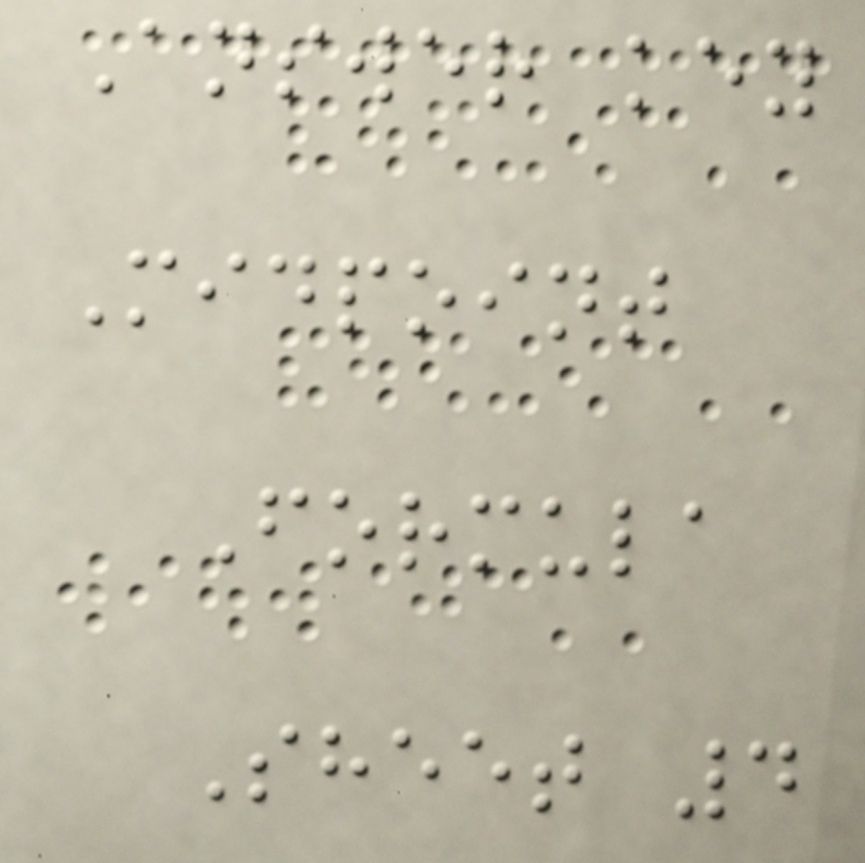Answer key
Midpoint
Formula
Sheet 4
